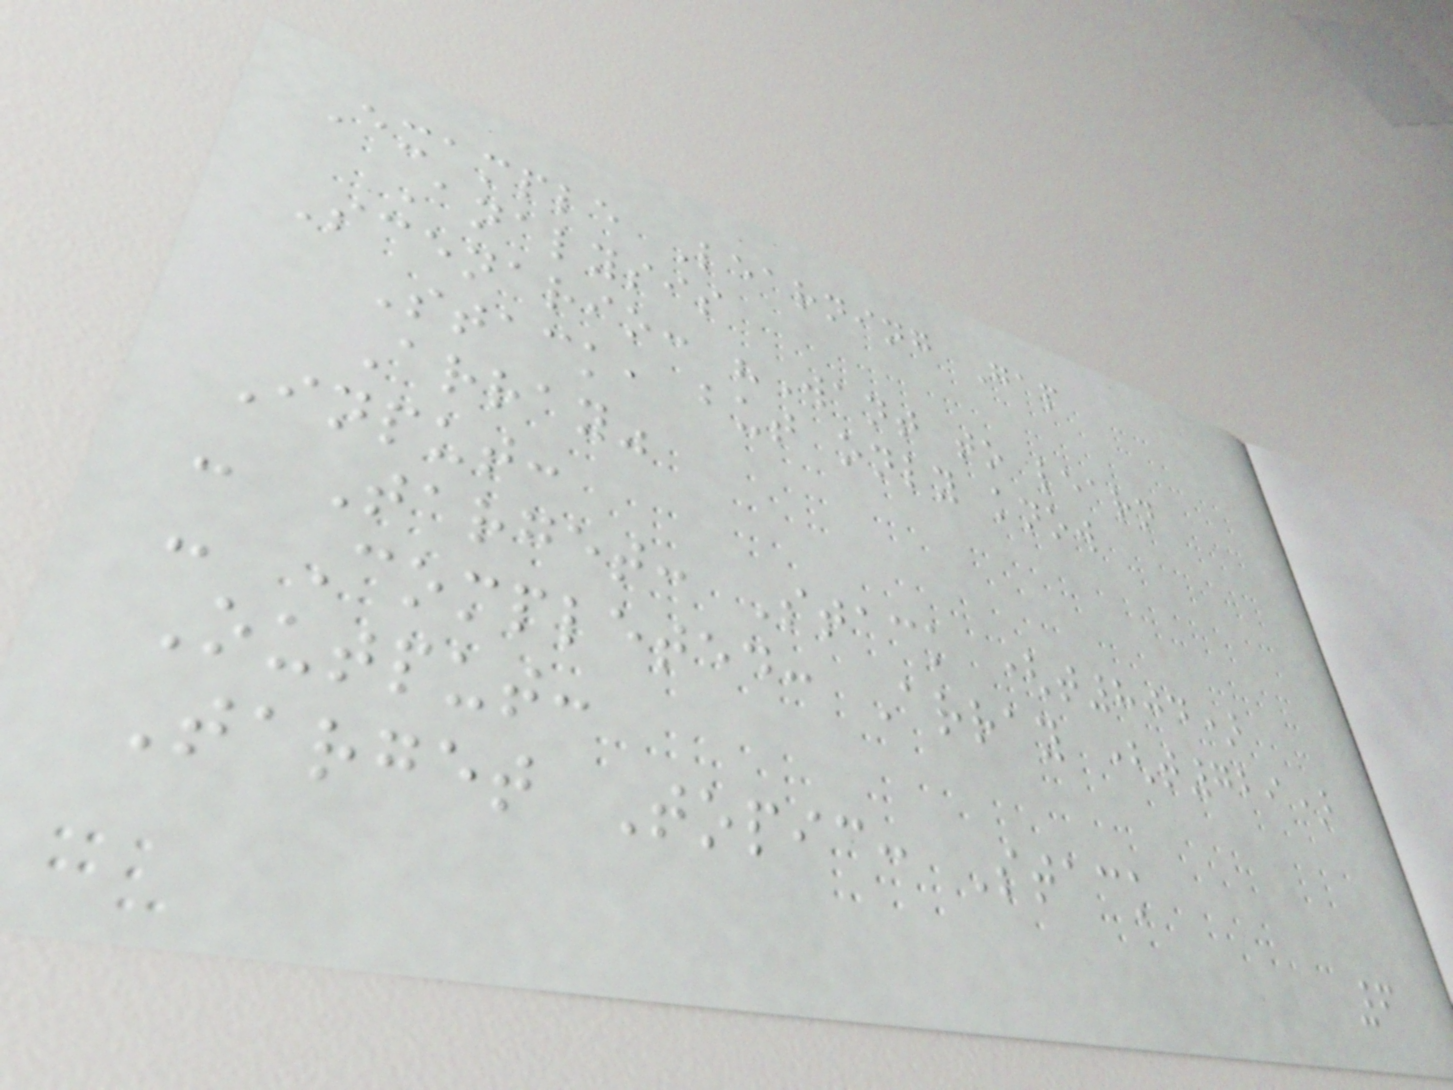Example Learning Gap
Analysis
Scenario: "Want to learn
Stack, but only know
Array"
Input:
- Target: Stack (t804)
- Completed: Array (t729)
Output:
Target Topic: Stack
6
